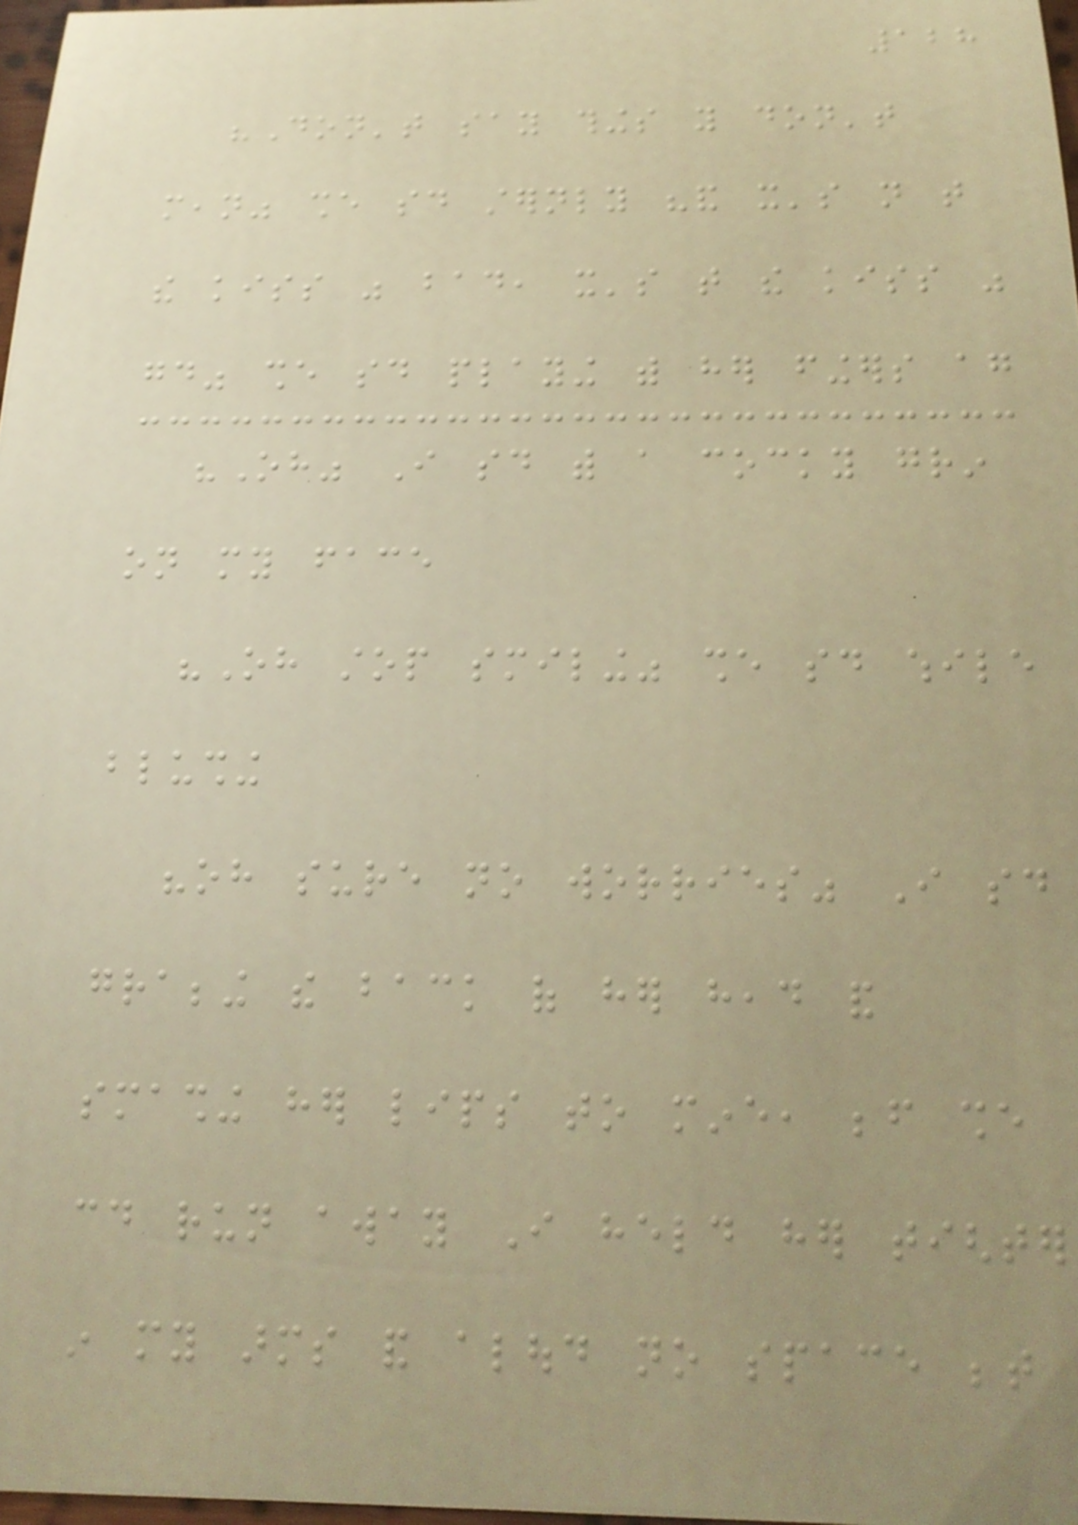128
"Don't say things you don't
mean" she said sternly "and it's not that
the kiss was bad, it's that the kiss was
good" she said playing with her fingers again
"Oh" I said with a cocky grin
on my face
"Oh stop smiling" she said while
blushing
"oh sure no worries" I said
grabbing the back of her head and
smashing her lips to mine, before she
could run away I held her tighter
in my arms and aloud no space between
